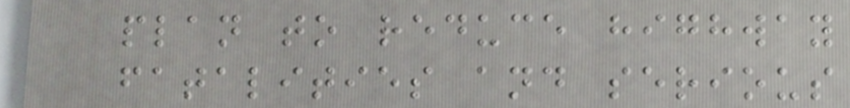plan to reduce highway
fatalities and serious
